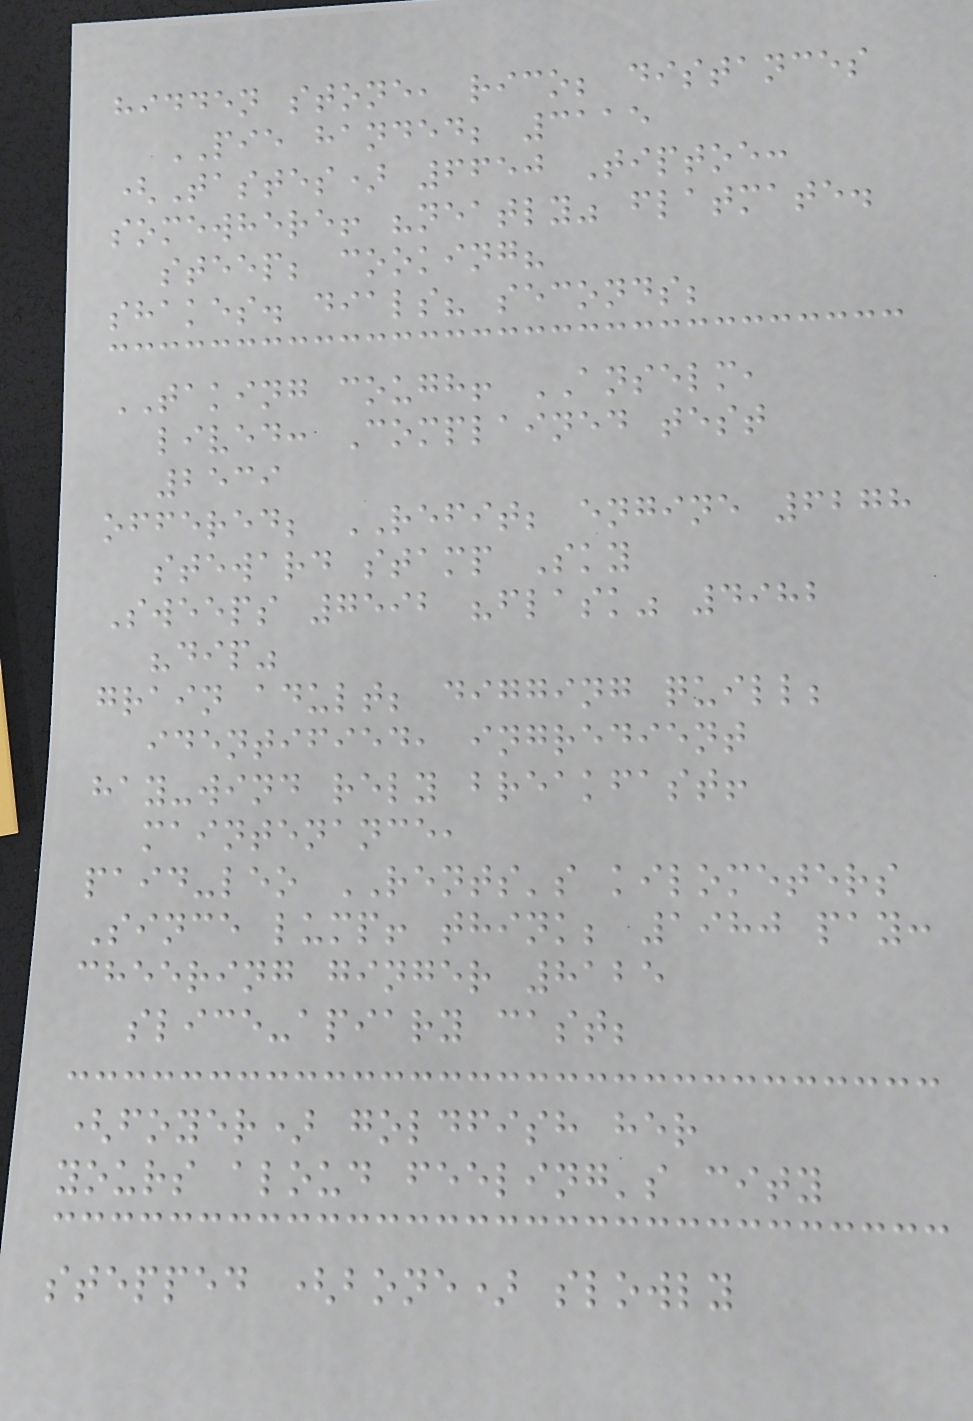hidden stone, rico; distances
PIE handed; 3115
(Tastes) 6650 Tiptoe:
somewhere! "neatly" flatmate.
steep; cooking?
shakes. dials? seconds;
TAKING cough! ANSELM,
lived: Complained test
2539
offered; REFIT; engine 6278
steward stamp Sky
Sweeps 7592 "flask" 4982
"dip"
grain adult; digging quill;
identified, ingredient
hay-wind rely breakfast!
maintenance,
paid-leo RENTS's kilometers
Since lump! think; 1980 pay:
cheering ginger 8125
slice-apiary cast;
(foyer) goldfish her
yours aloud feeling's city
stepped (bone) slowly
